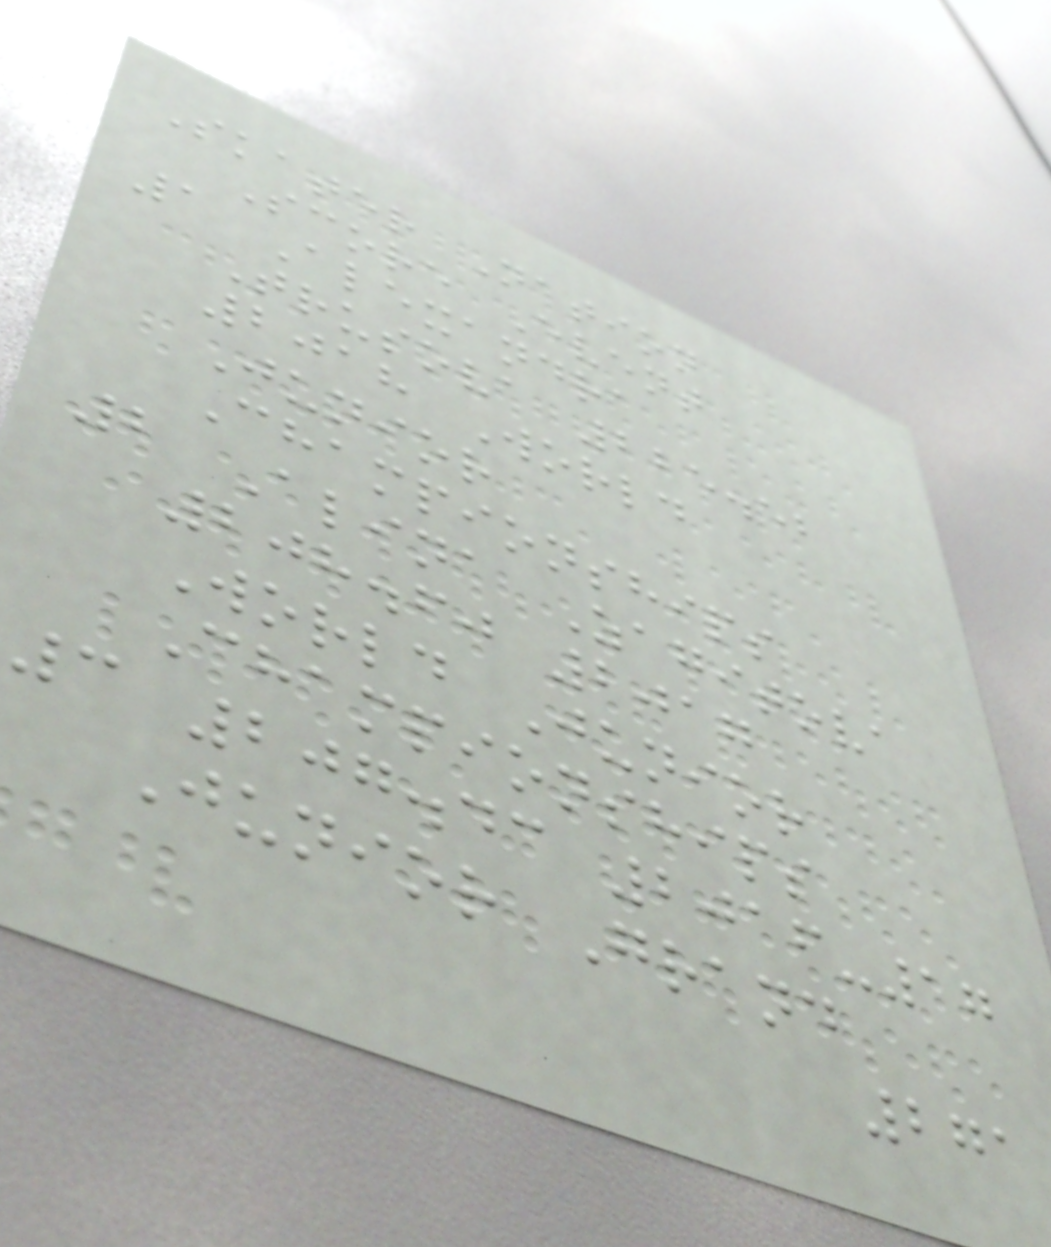Skater Nation
Score Event
1 Alexandra
Trusova 225.52
2018 World
Junior
Championships
2 Alina Zagitova
208.60 2017
World Junior
Championships
3 207.43 2016-17
Junior Grand
271
